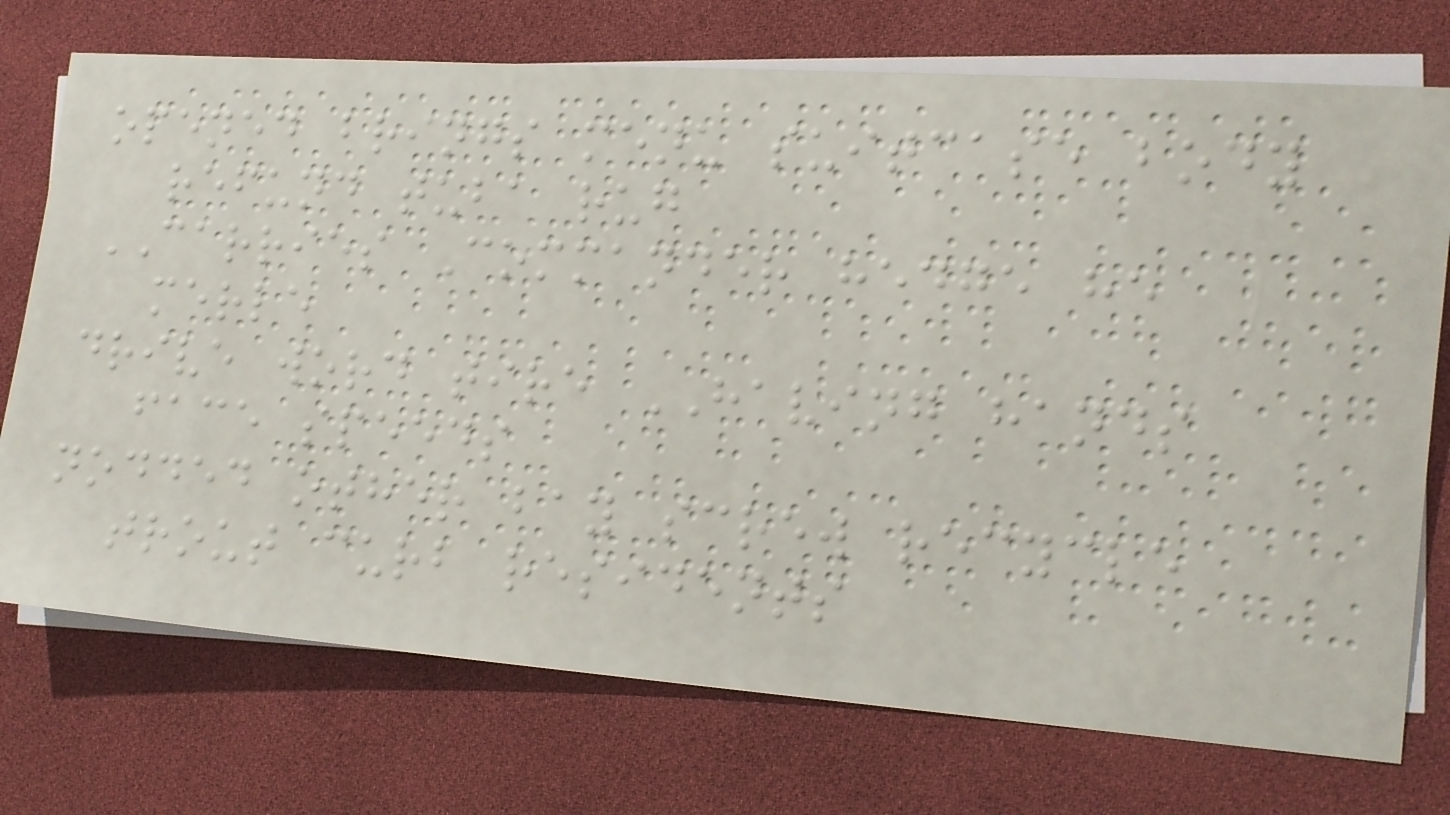opened brings menu suitcase body
refund tuba rug
CARRIES Commander hedge he
merle
drive word tire HAVING hands
face speeds
nodded other bay screw recycle
trout curb residents
